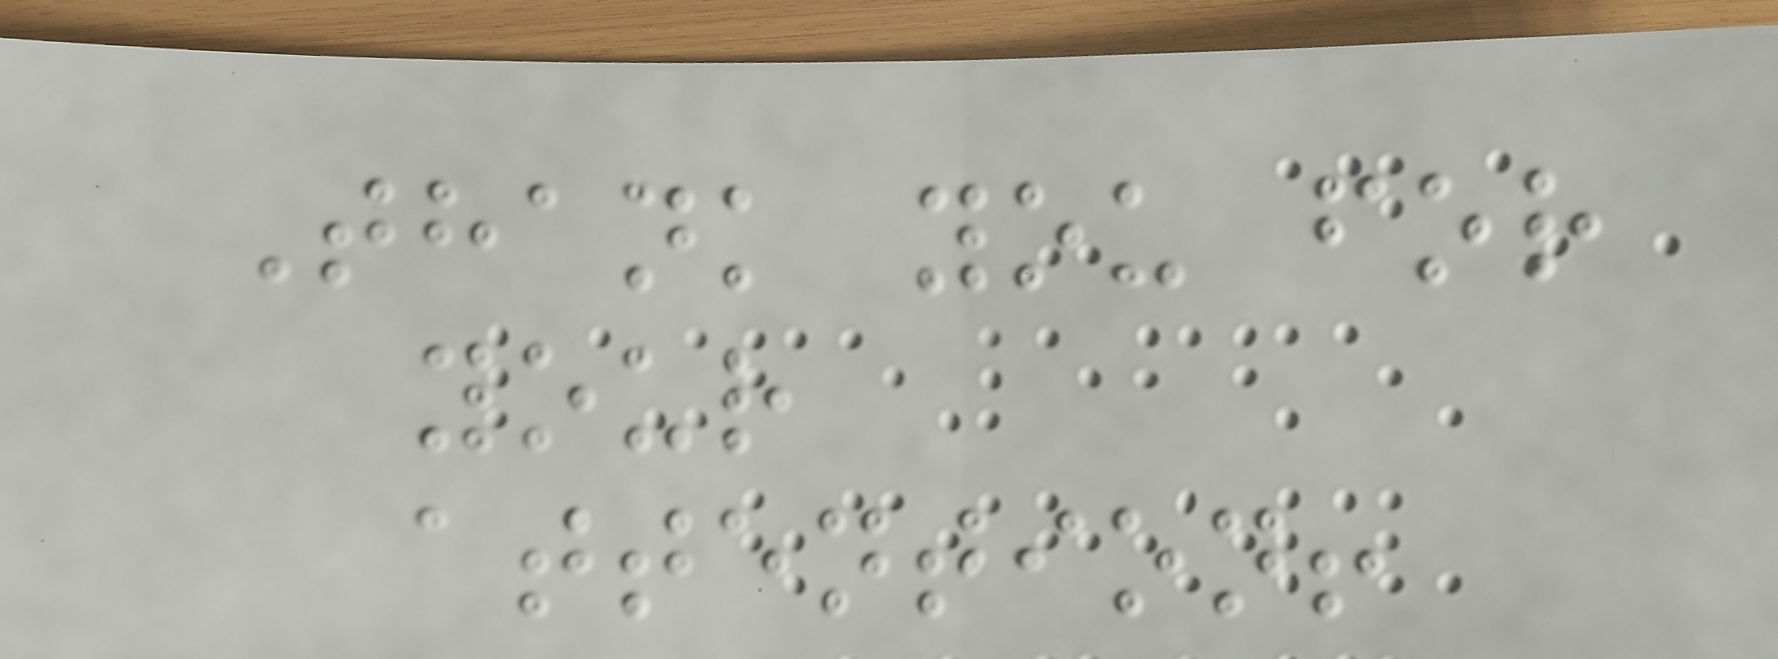Thank you for
your
attention!
